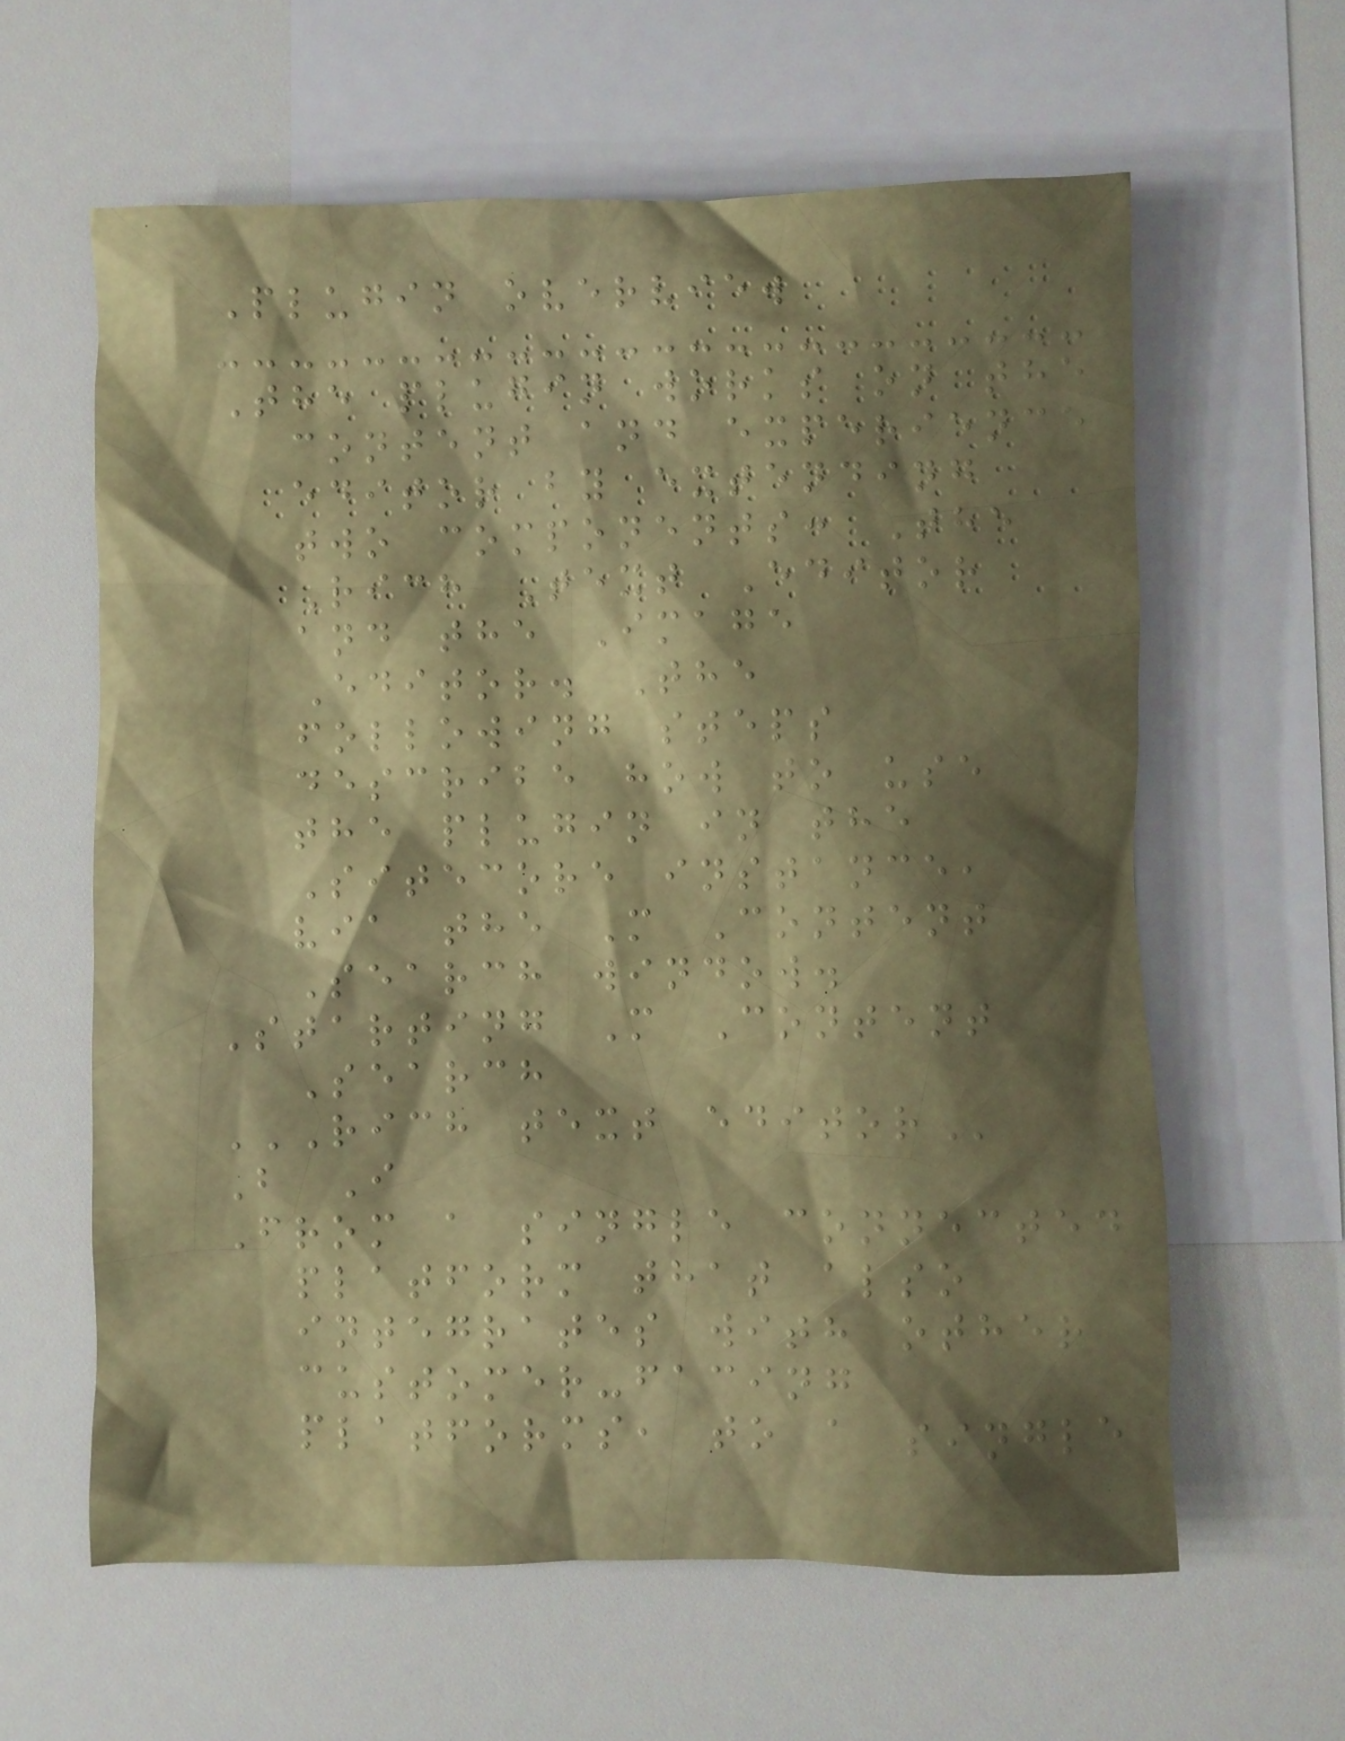Plugin overview
The plugin works on the
content and experience
editor by extending
two components: The
Rich Text Editor
and the Image
Editor. The
following steps
describe how to use
the plugin in the
Sitecore instance,
via the M Content
Search window.
Starting M Content
Search
RICH TEXT EDITOR
B I
From a single connected
platform that also
integrates with other
customer-facing
platforms, to a single
